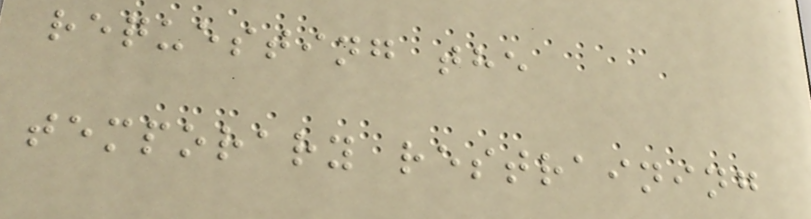requesting the
temporary restraining
